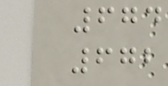674
672
